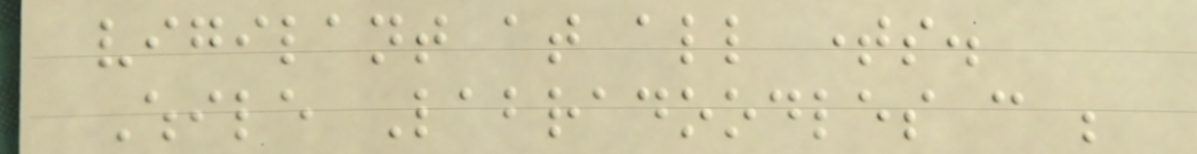vigilant at all times.
While Labradoodles can be
